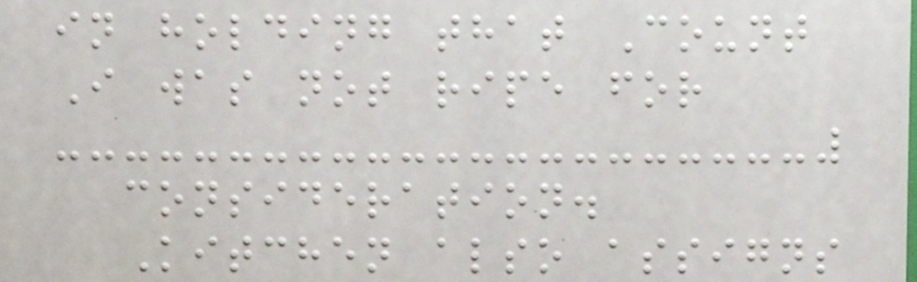in holding that Count
I was not ripe for
consideration.
Kitchen also assigns
